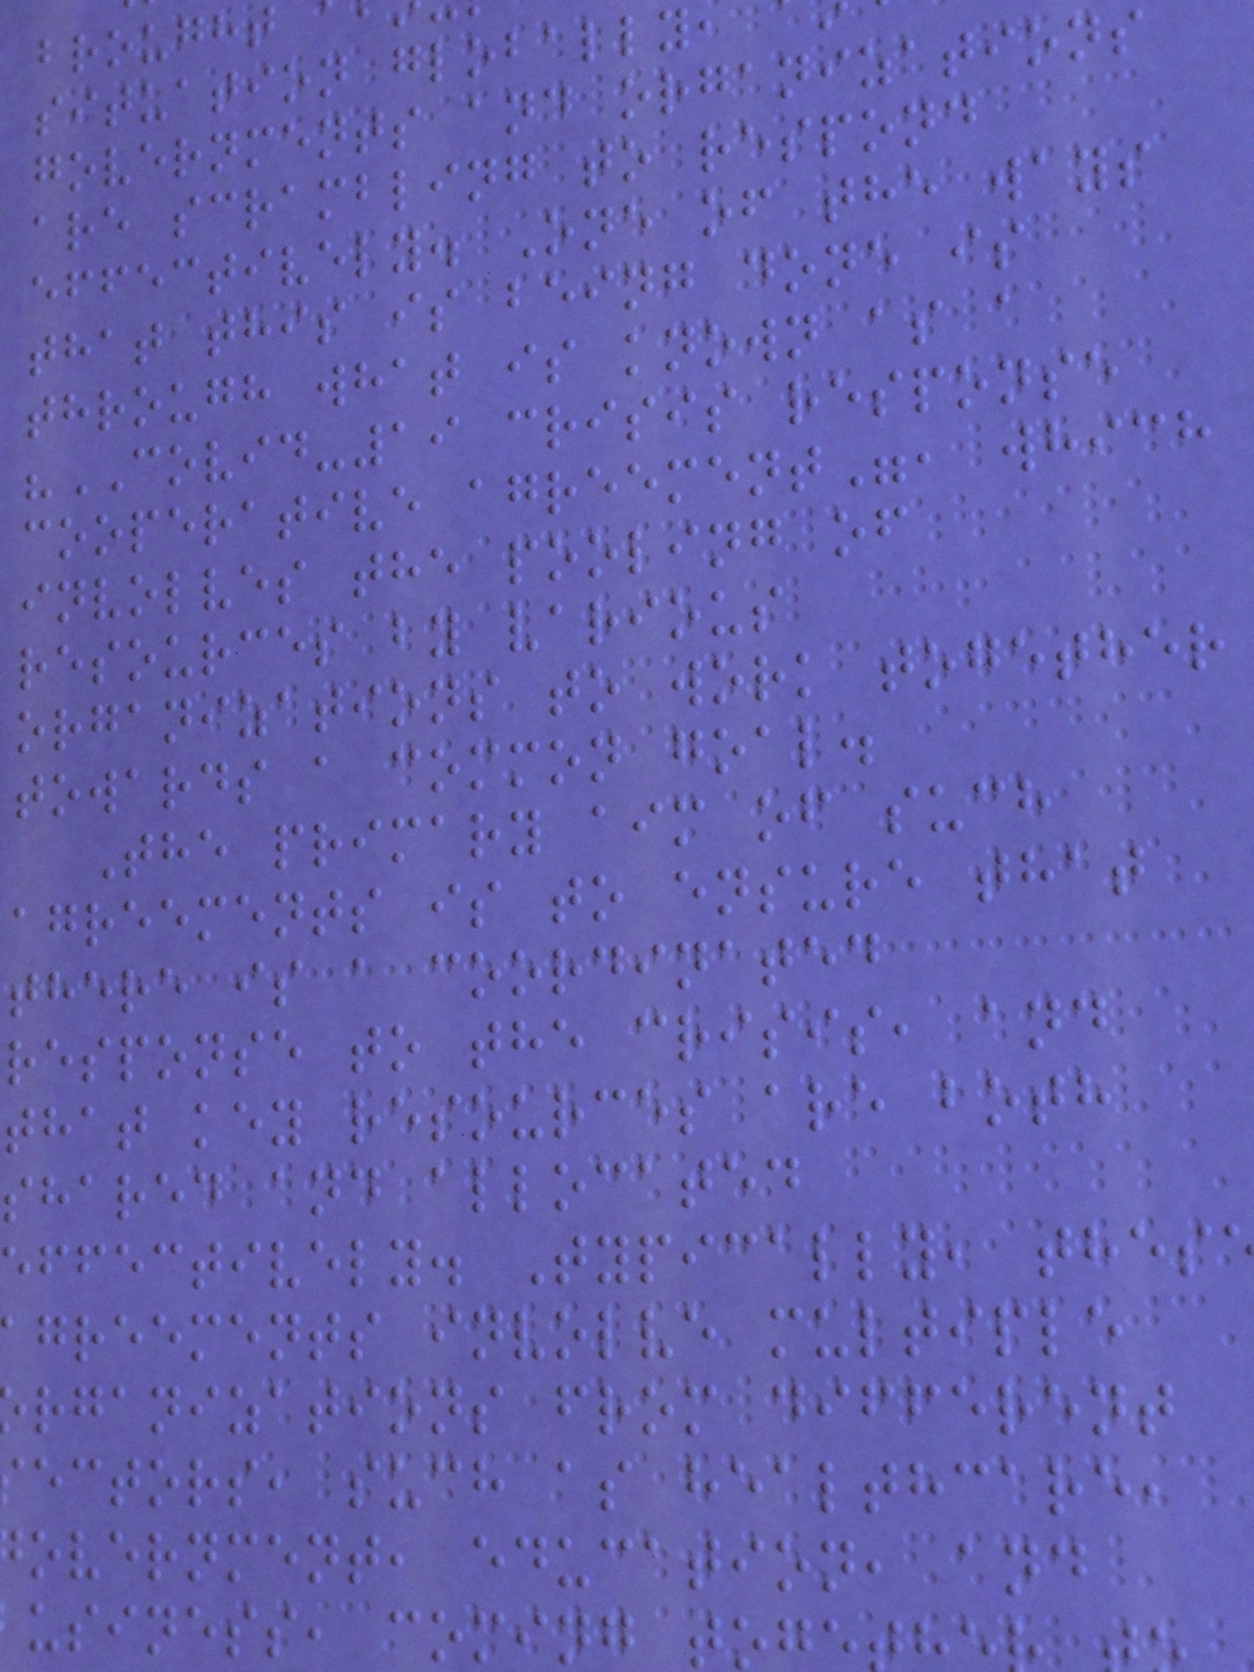situation globally
governments and organizations
are scrambling to respond
effectively. One of the ways
that this is being done is
through what is known as a
"COVID-19 crisis response
cooperative agreement", which
involves the pooling of
resources by various
organizations to work together
towards a common goal.
The primary aim of such
agreements is to ensure that
there is a coordinated
response to the crisis, and
that key resources are both
shared and allocated
effectively. Typically, thes
greements involve multiple
rganizations from different
ectors, such as healthcare,
overnment, education, and
usiness, coming to
